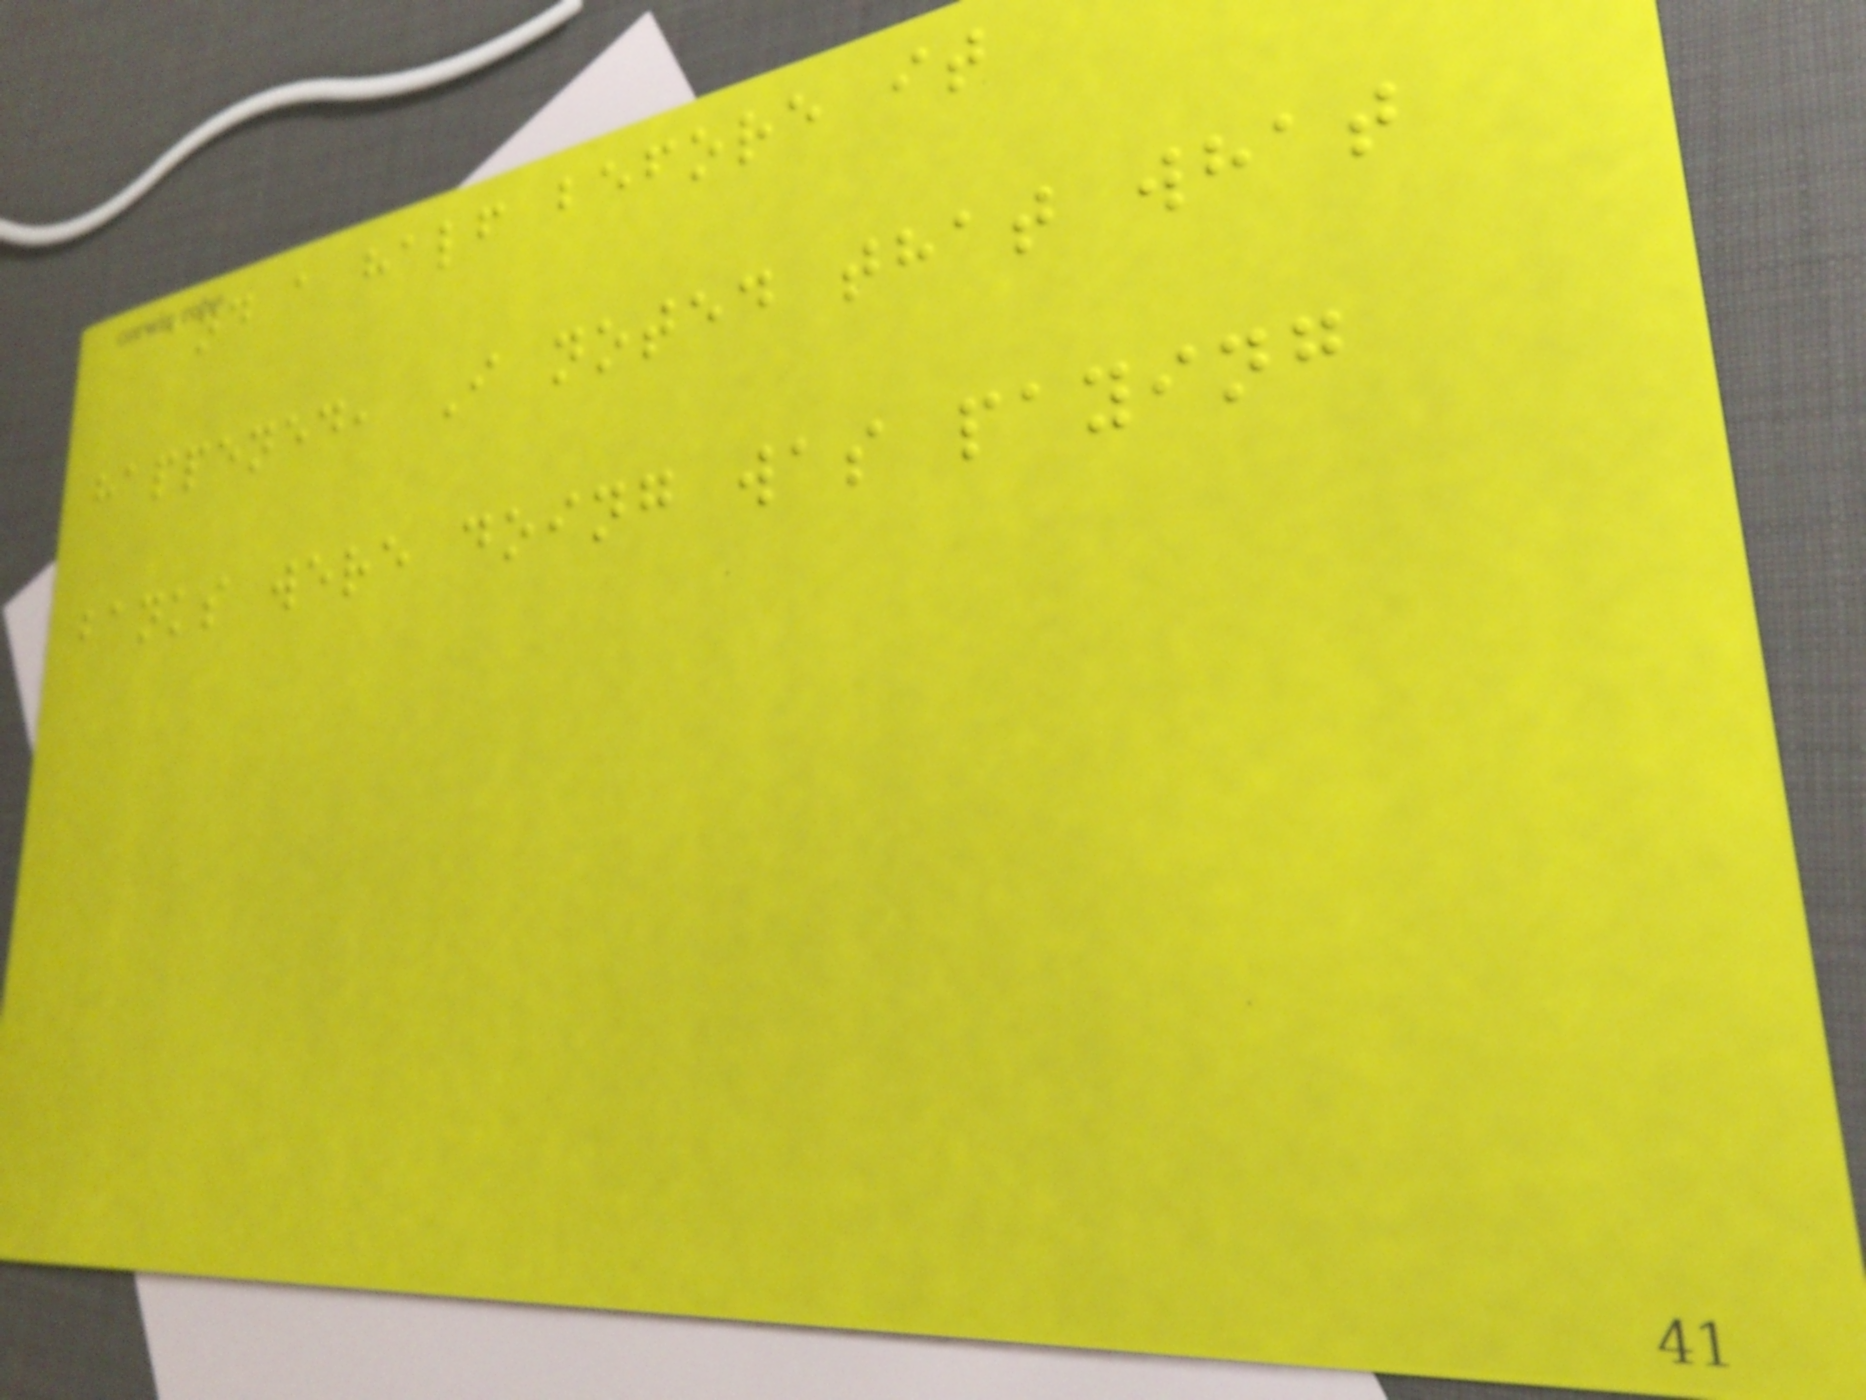and a half before it
happened, I noted that what
banks were doing was paying
